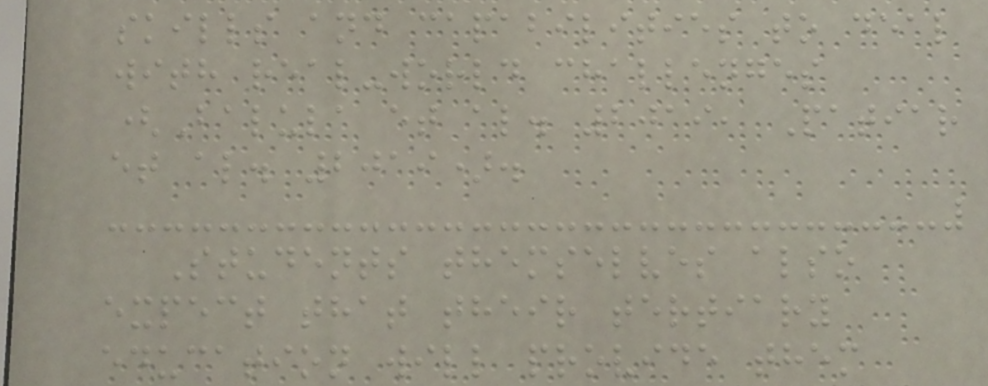skills and capabilities to deal
with real-world challenges
(Balula et al. 2019, Patiar
et al. 2019).
Students themselves also
expect that their tertiary
education will provide them
